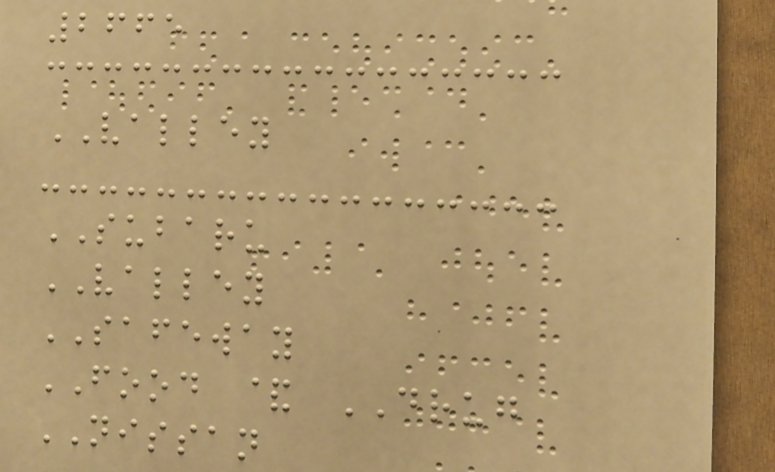2665
VALLEY
SUBARU
VALLEY
SAFEWAY
FOOD & DRUG
NISSAN
